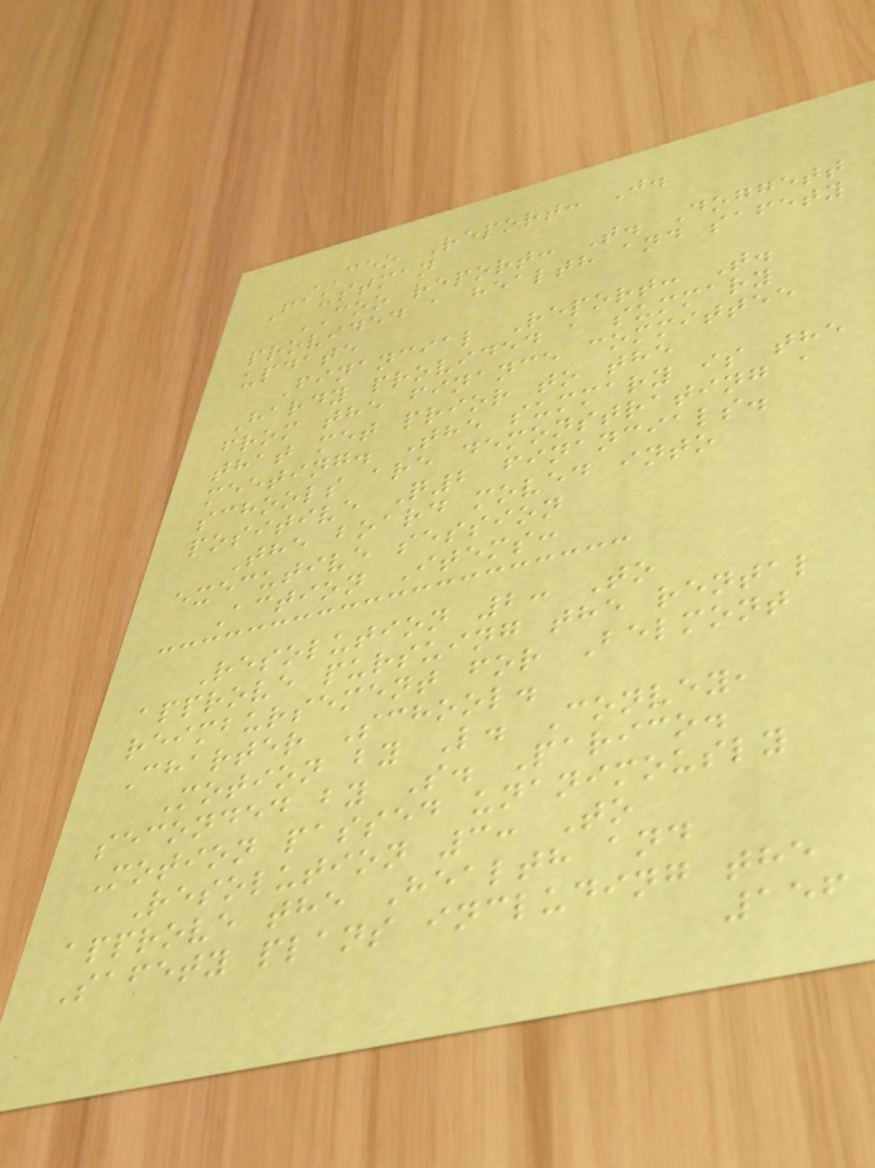CEO Report: J.
Faustman
COO report: T. Doggett
provided a health and safety
update
Financial Report: T.
Hardy provided a summary
from the finance committee
that met prior to the
meeting. The summary is the
schools are demonstrating a
positive Q2 financials.
The board moved into
executive session
Action Items:
Resolution 2: To
approve pursuing the rental
reimbursement for Belmont
Charter School.
Motion by L. Convey,
seconded by S. Parico.
Motion passed unanimously
Resolution 3: To
approve the Health and
Safety plans including the
156
